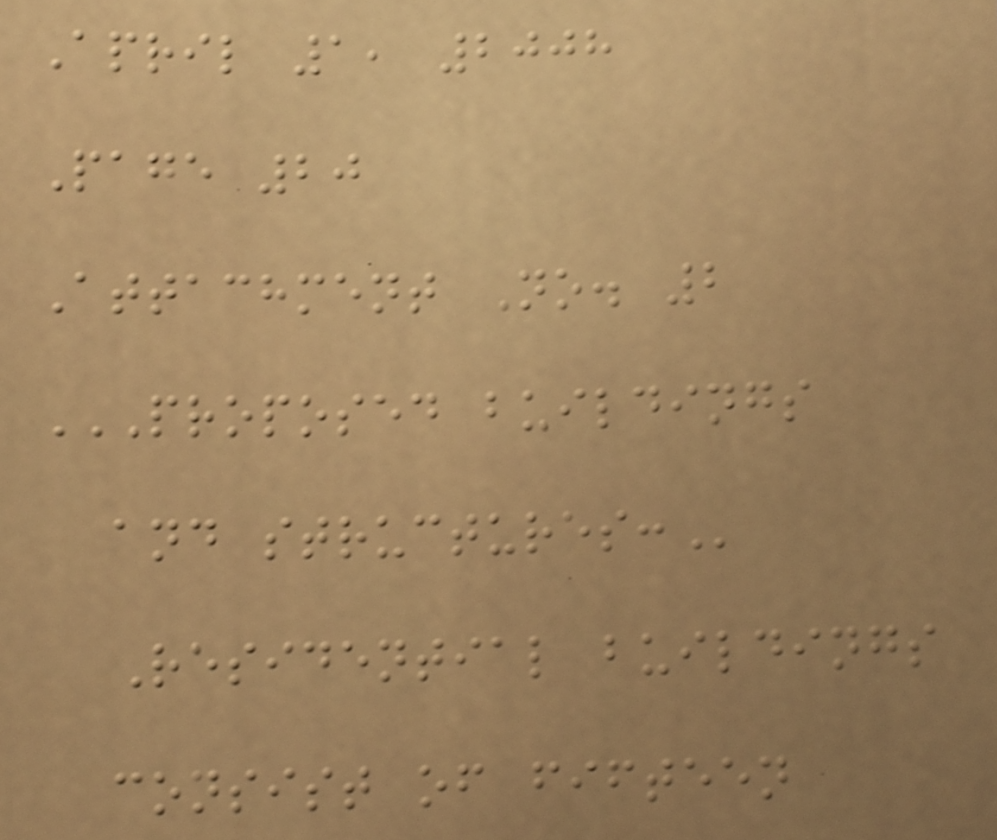April 1, 2008
Page 20
Attachment No. 2
PROPOSED BUILDINGS
AND STRUCTURES:
Residential buildings
consist of fifteen
